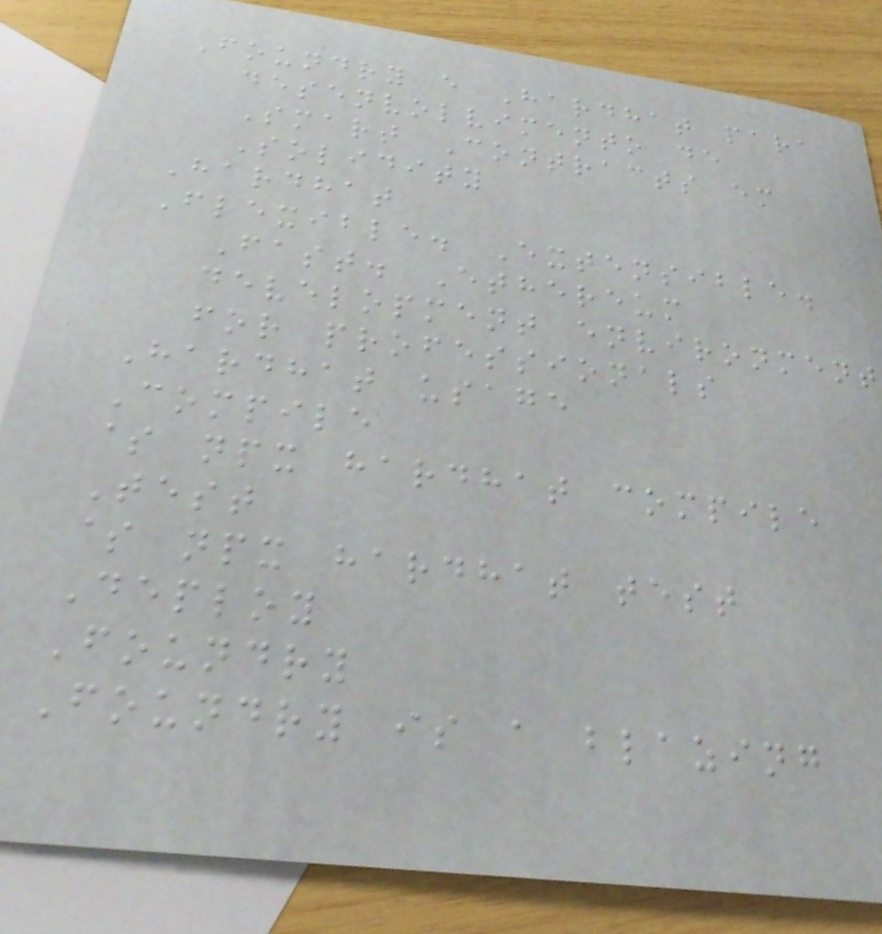Foundry e Hardhat para
desenvolvimento de
Smart Contracts em
Solidity
Hardhat
Flexible. Extensible.
Fast. Ethereum
development environment
for professionals
Hardhat usage
Compile
$ npx hardhat compile
Test
$ npx hardhat test
Deploy
Foundry
Foundry is a blazing
